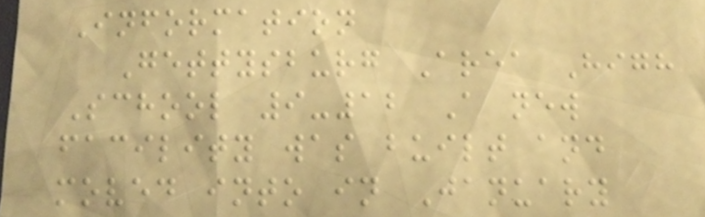Information
Gettysburg Area High
School 9-12 A new
facility was built and
moved into in January
